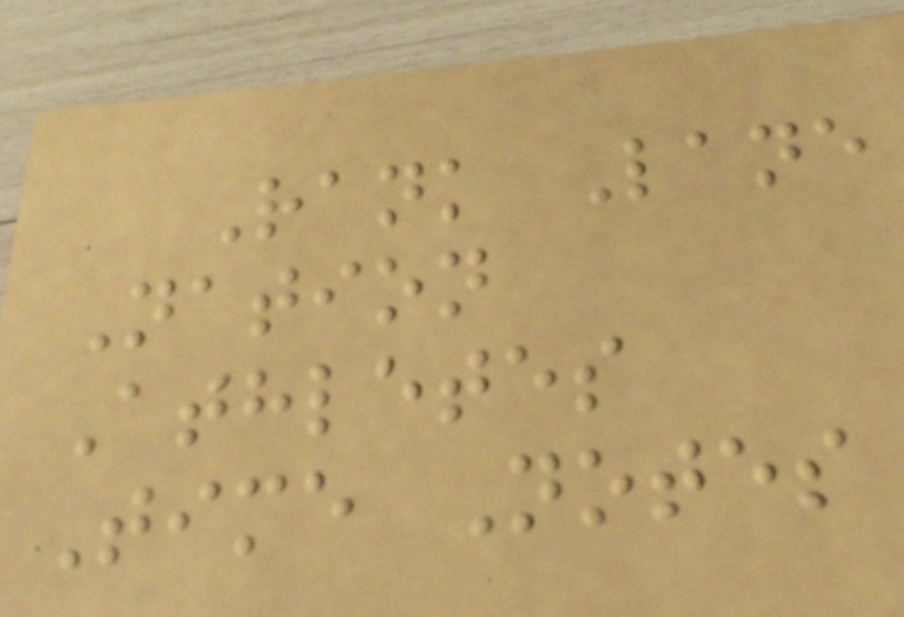Rank Lane
Nation
Athletes
Time Notes
